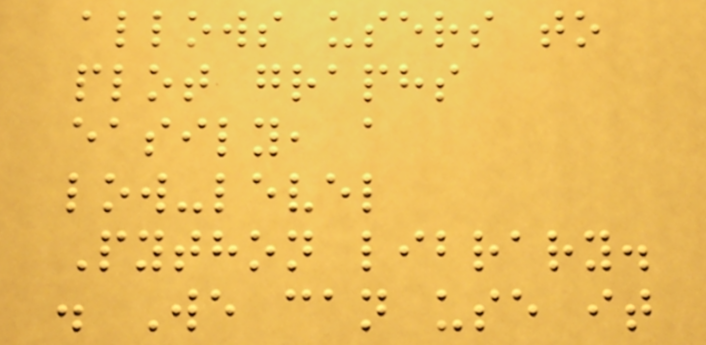allows users to
plot graphs
easily, a
low-level
Python library.
. We can use it
